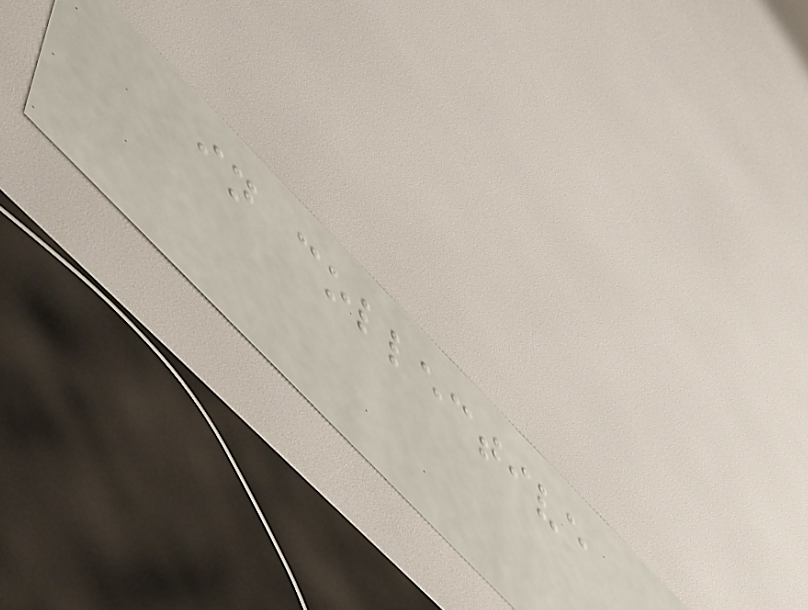in collective
